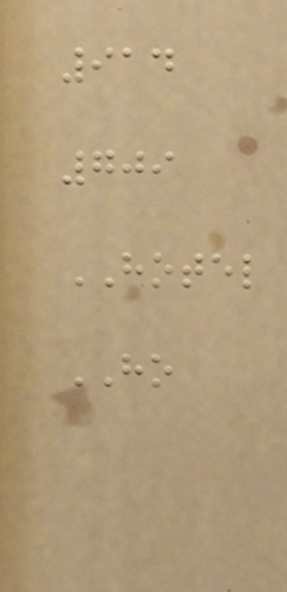914
709
HOTEL
HO
